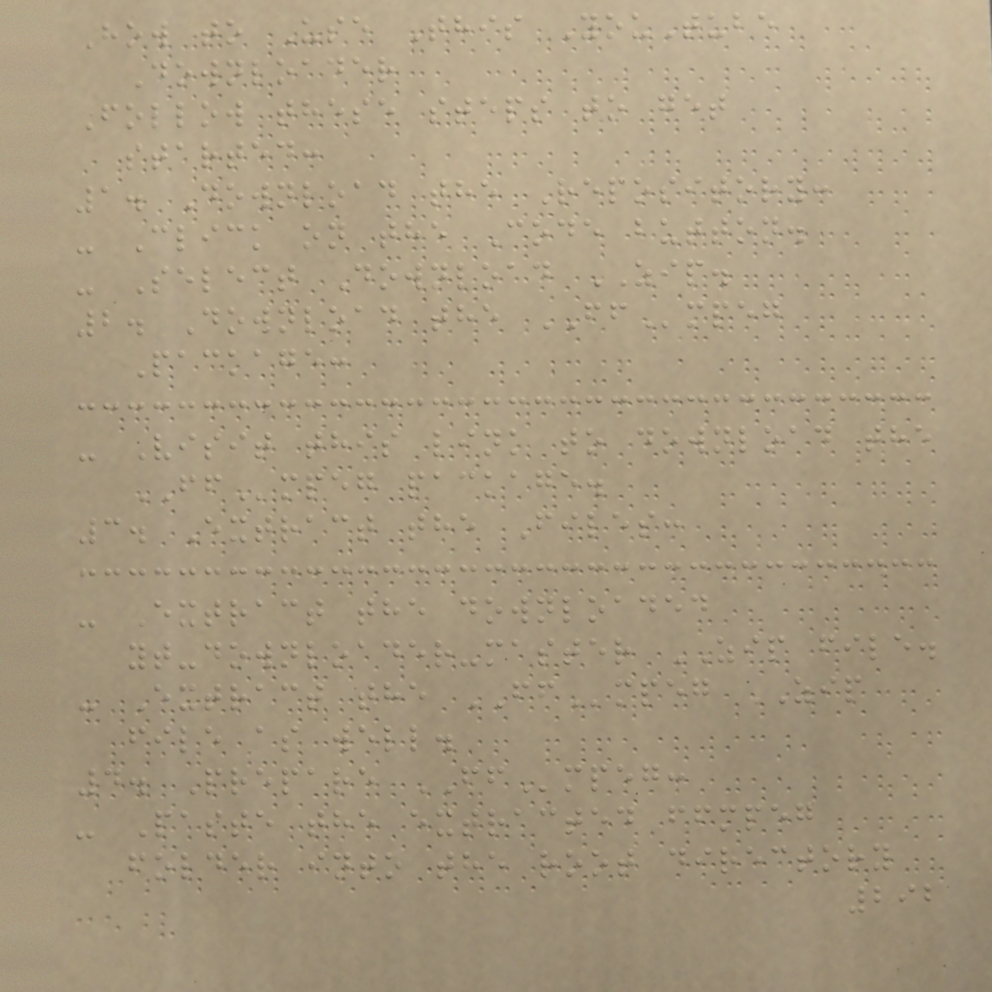How to Use This YouTube
Downloader
Follow these steps to get
started:
1. Download the Repository:
- Click on the Code button.
- Select Download ZIP.
2. Download the FFmpeg
Package:
- Visit this link to download the
FFmpeg package.
3. Extract the Files:
- Extract the downloaded
yt-downloader-master ZIP file.
- Extract the FFmpeg ZIP
file as well.
4. Prepare FFmpeg:
- Paste the extracted ffmpeg
folder into the root directory
292
